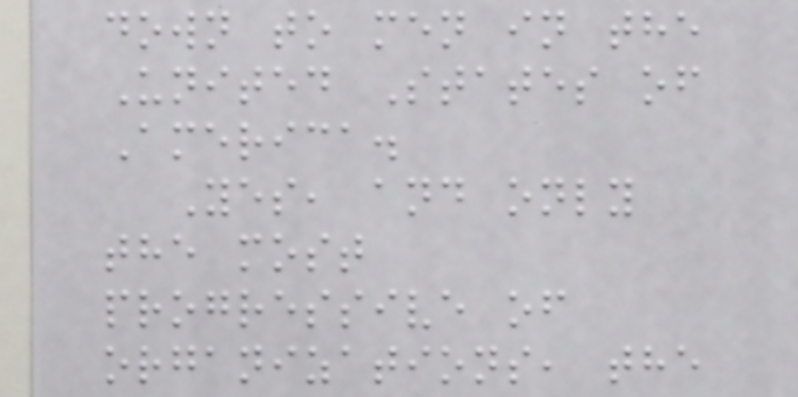down to men in the
United States of
America.
Yes, and only
the most
progressive of
organizations, the
